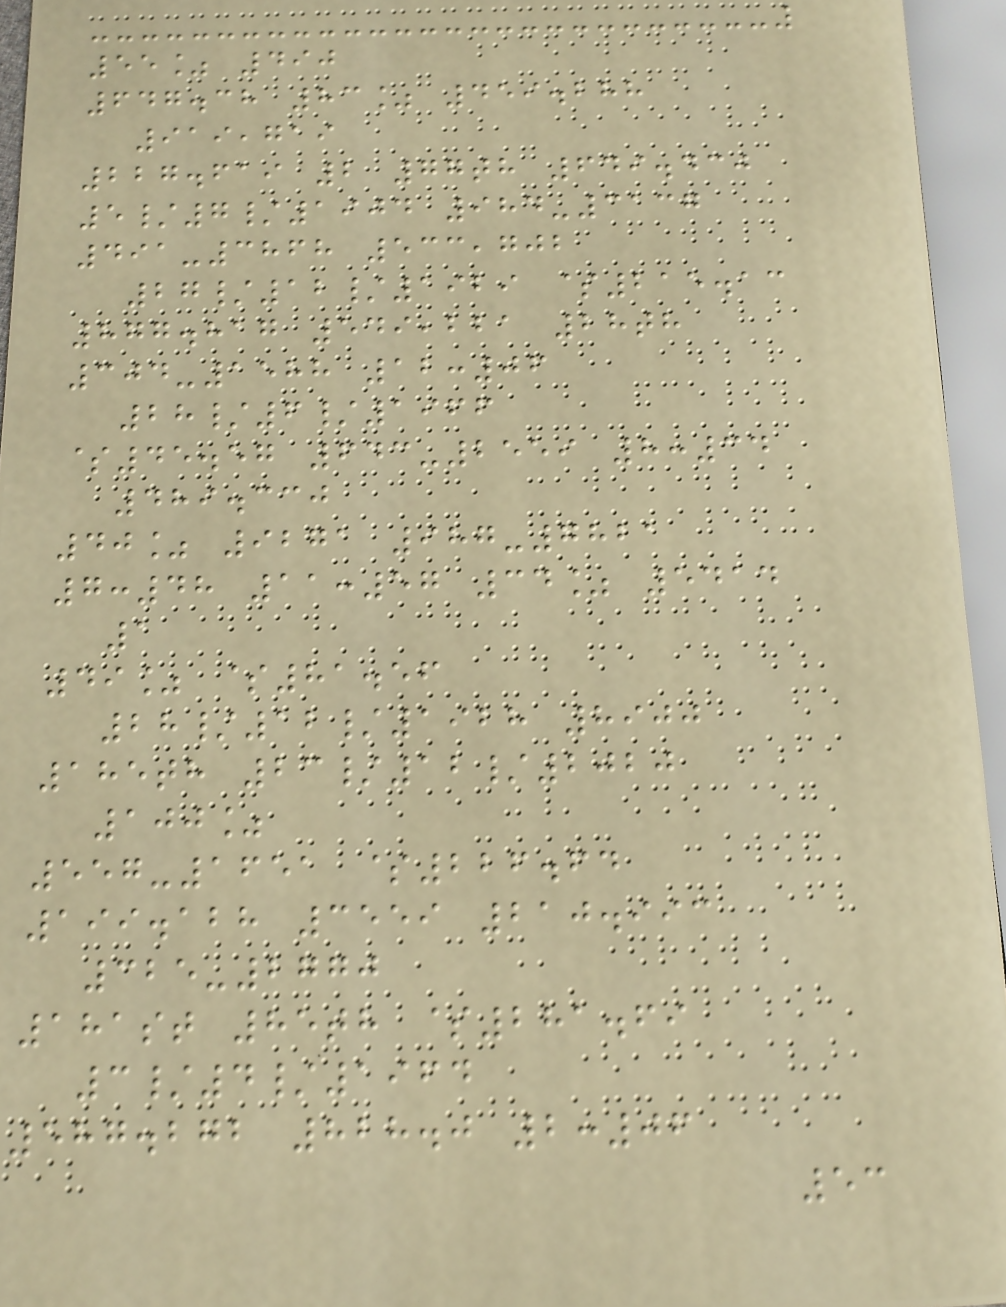55% 490
647.38 83% 459.288
919,719
227.619 2 77th 649.430
5/7/1904 984-3137
491-3868 533,702
27/12/1929 $215.13
877.817 549,221 28th
304-1588 12:06
28/6/1966
$45.57 643-2559 8:34
489.330
40% 9271 987-7821
7:48 11:57 34% 5414
1
49% $81.56
28/12/1928 8900
185th 23/12/2020
100%
557-1651 $226.64
199.128 3559 210.993
325-2770
181st 85th $281.69
3/4/1964
587.272 828.0 2:06
53
